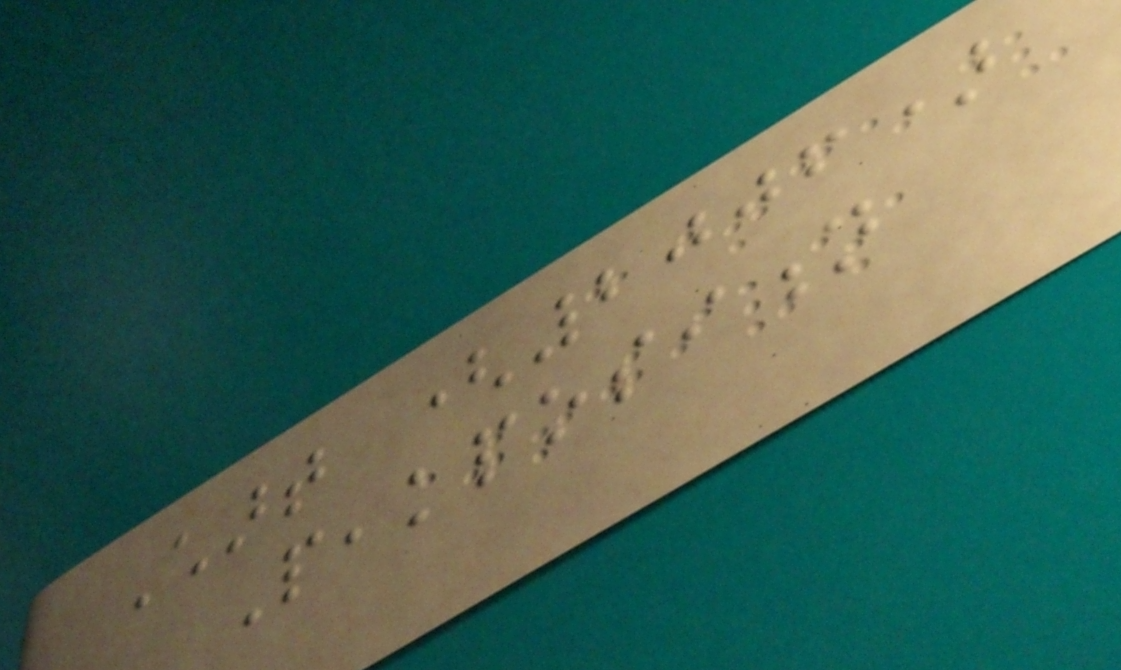Chart (2006)
Peakposition
